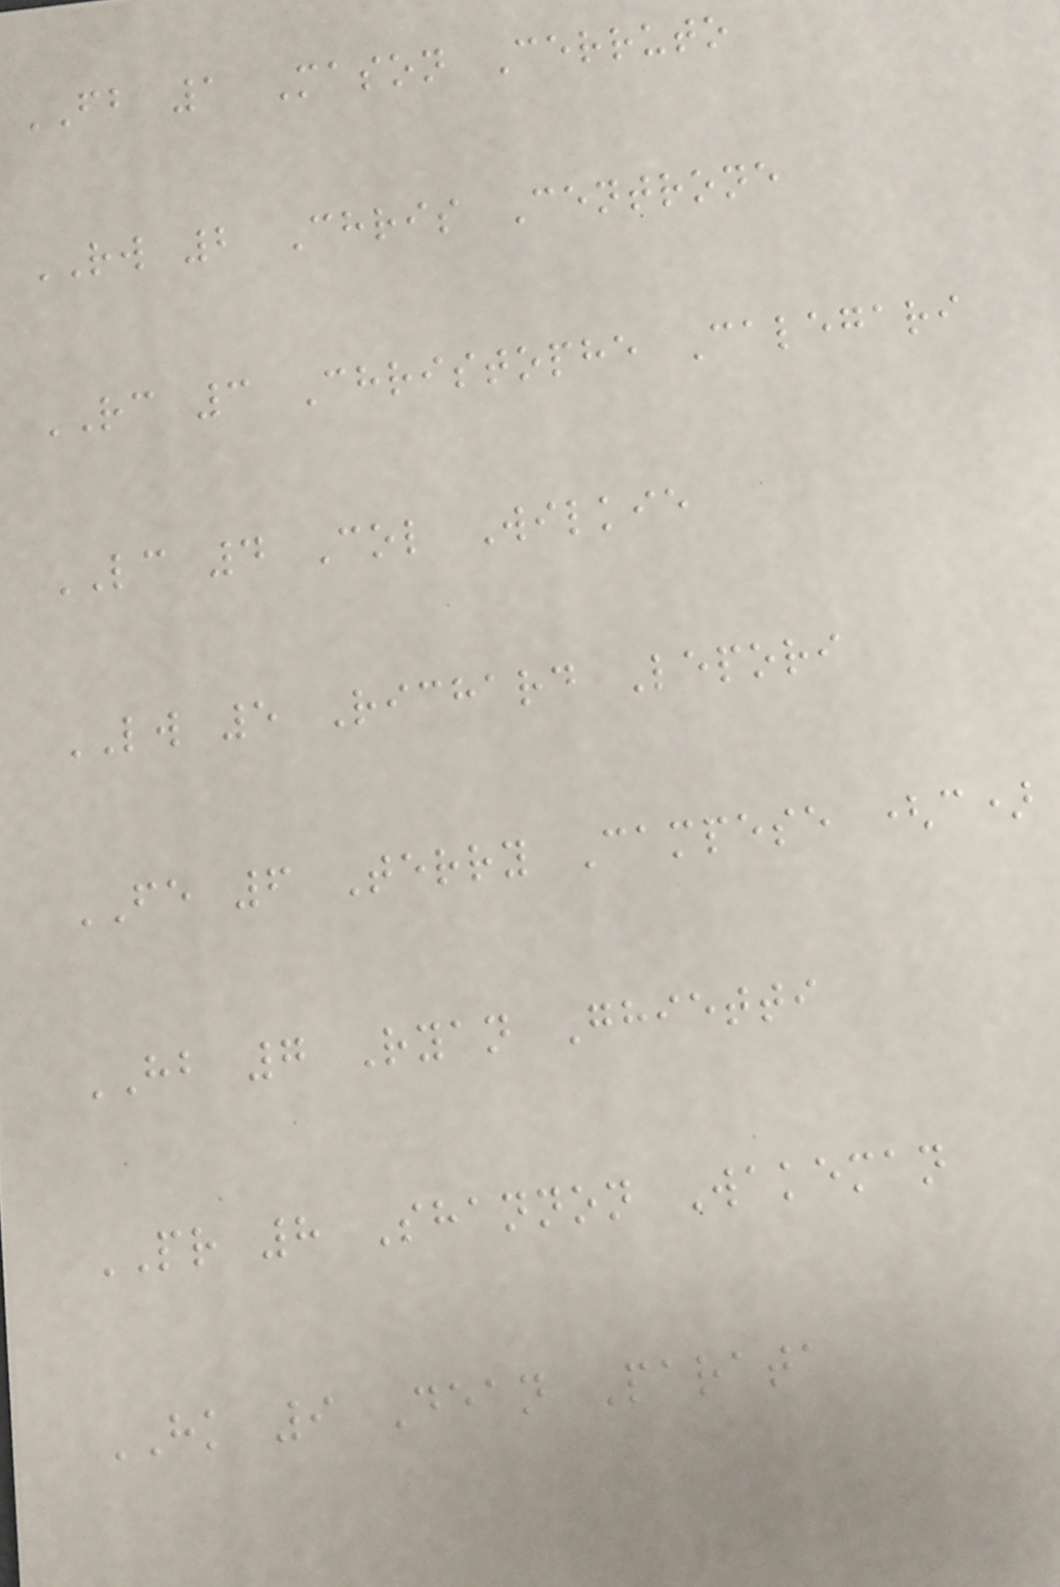FB 1 Mason Cerruto
RW 2 Chris Centrone
RC 3 Christophe Calegari
LC 4 Col Wilkie
LW 5 Richard Lepori
FE 6 Terry Campese (c)
HB 7 Ryan Ghietti
PR 8 Shannon Wakeman
HK 9 Dean Parata
